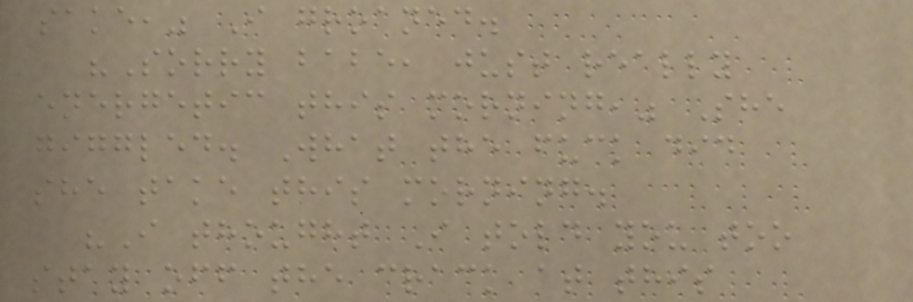sake," I groaned.
"Sorry babe, just really
energetic this morning," She
giggled. What the fuck did
she take this morning.
"I thought I told you too
stay off the crack at this
